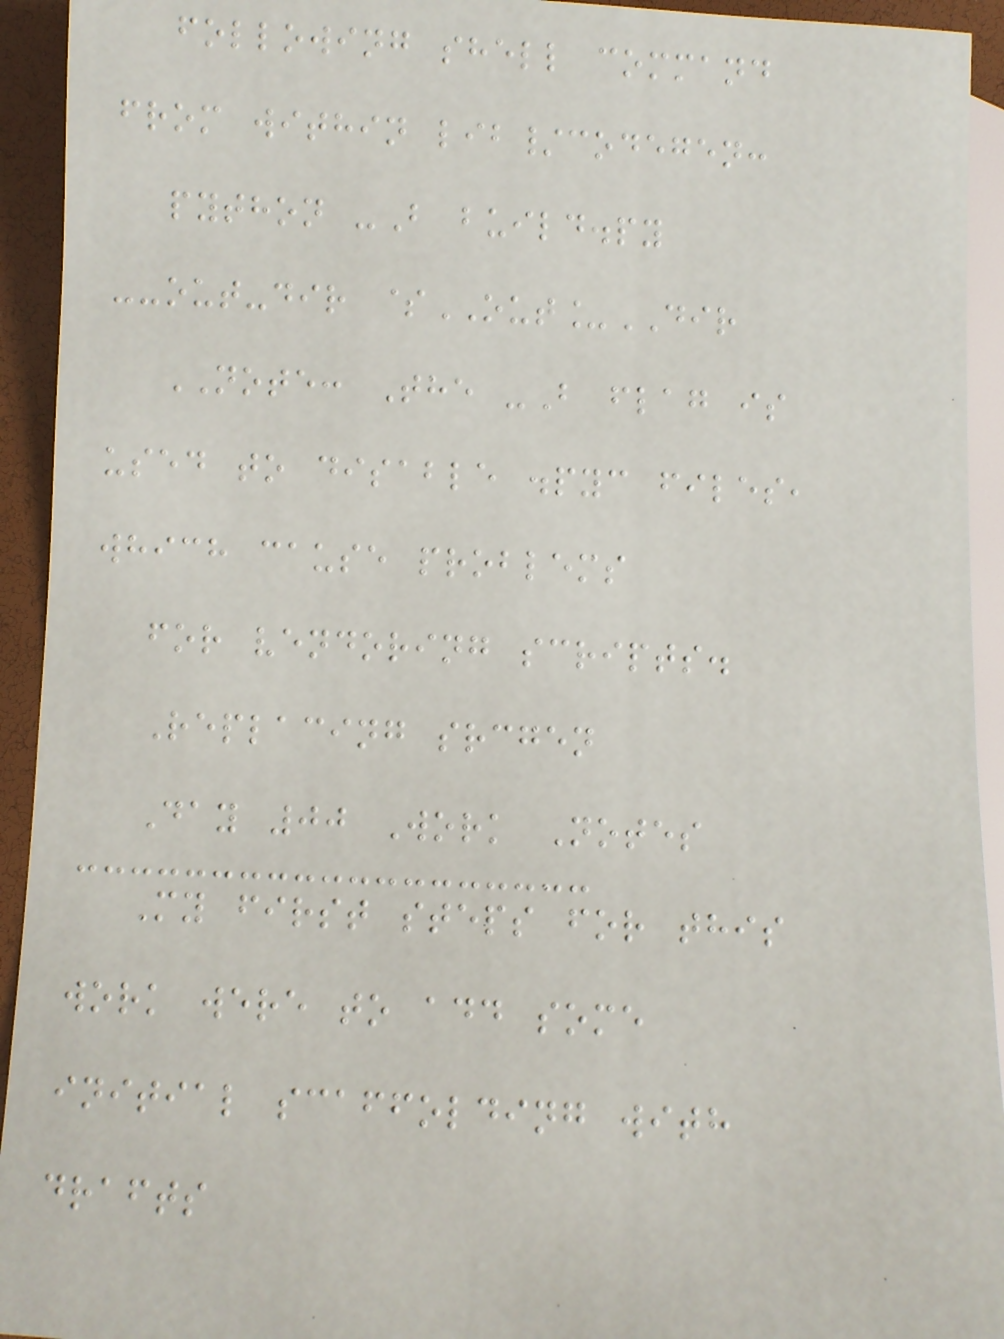following shell command
from within lib/codegen:
python -B build.py
--out-dir $OUT_DIR
NOTE: The -B flag is
used to disable .pyc files,
which cause problems
for vendoring scripts.
Replacing srcgen
Day 00 Work Notes
My first steps for this
work were to add some
initial scaffolding with
drafts
